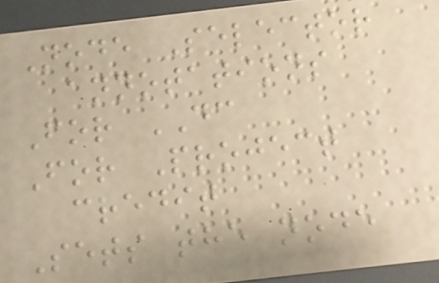Node Selector
annotations
For DC
For Project
credit
Sets the node
